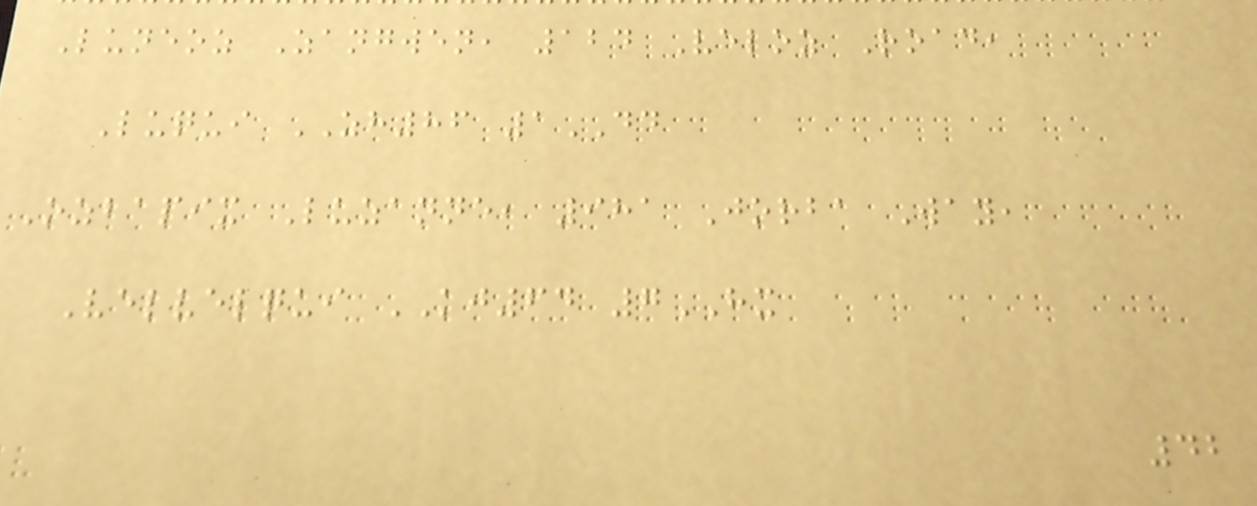Luneoz Zangwen, 124 Veloz Road,
Luqui ZH86 1DD
Ozbapix Luzanne, 981 Jorba Way,
Velvelqui KJ64 7HX
42
